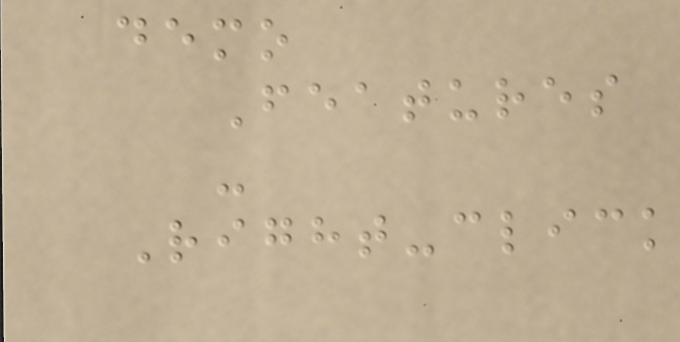demo
Features
-
Right-click
